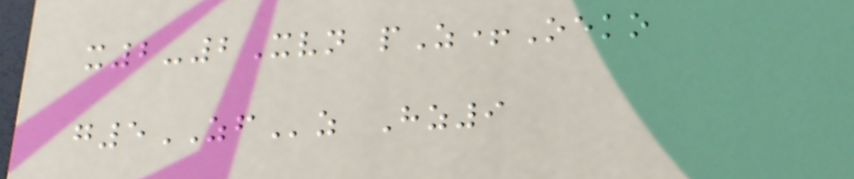x2-2Xvn pZ+Oeko
g5ZFz Hz9
